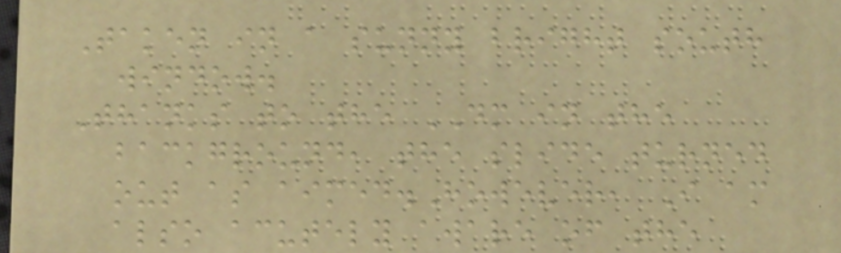Taken in a sunny bright south
window.
Thanks to the DM in the
background, the slide turned
out as aimed.However, I am
also acutely aware of the
